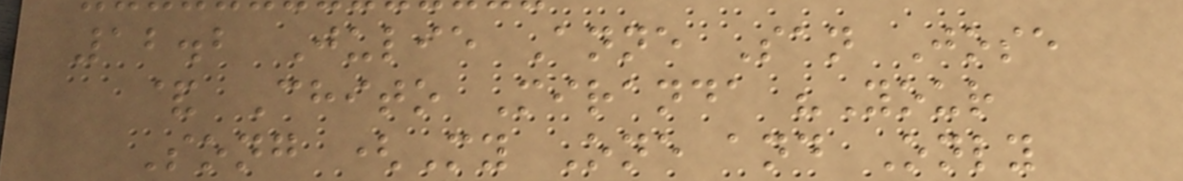12.2 Julie Anne San Jose
& Chito Miranda "Your
Song (My One and Only
